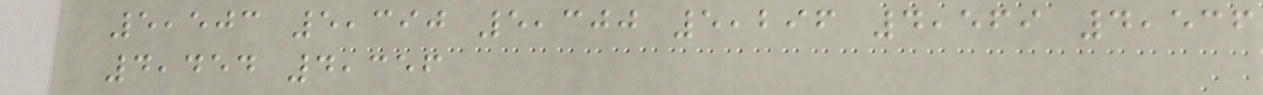5,503 5,390 5,300 5,296 4,569 4,536
4,454 4,356
